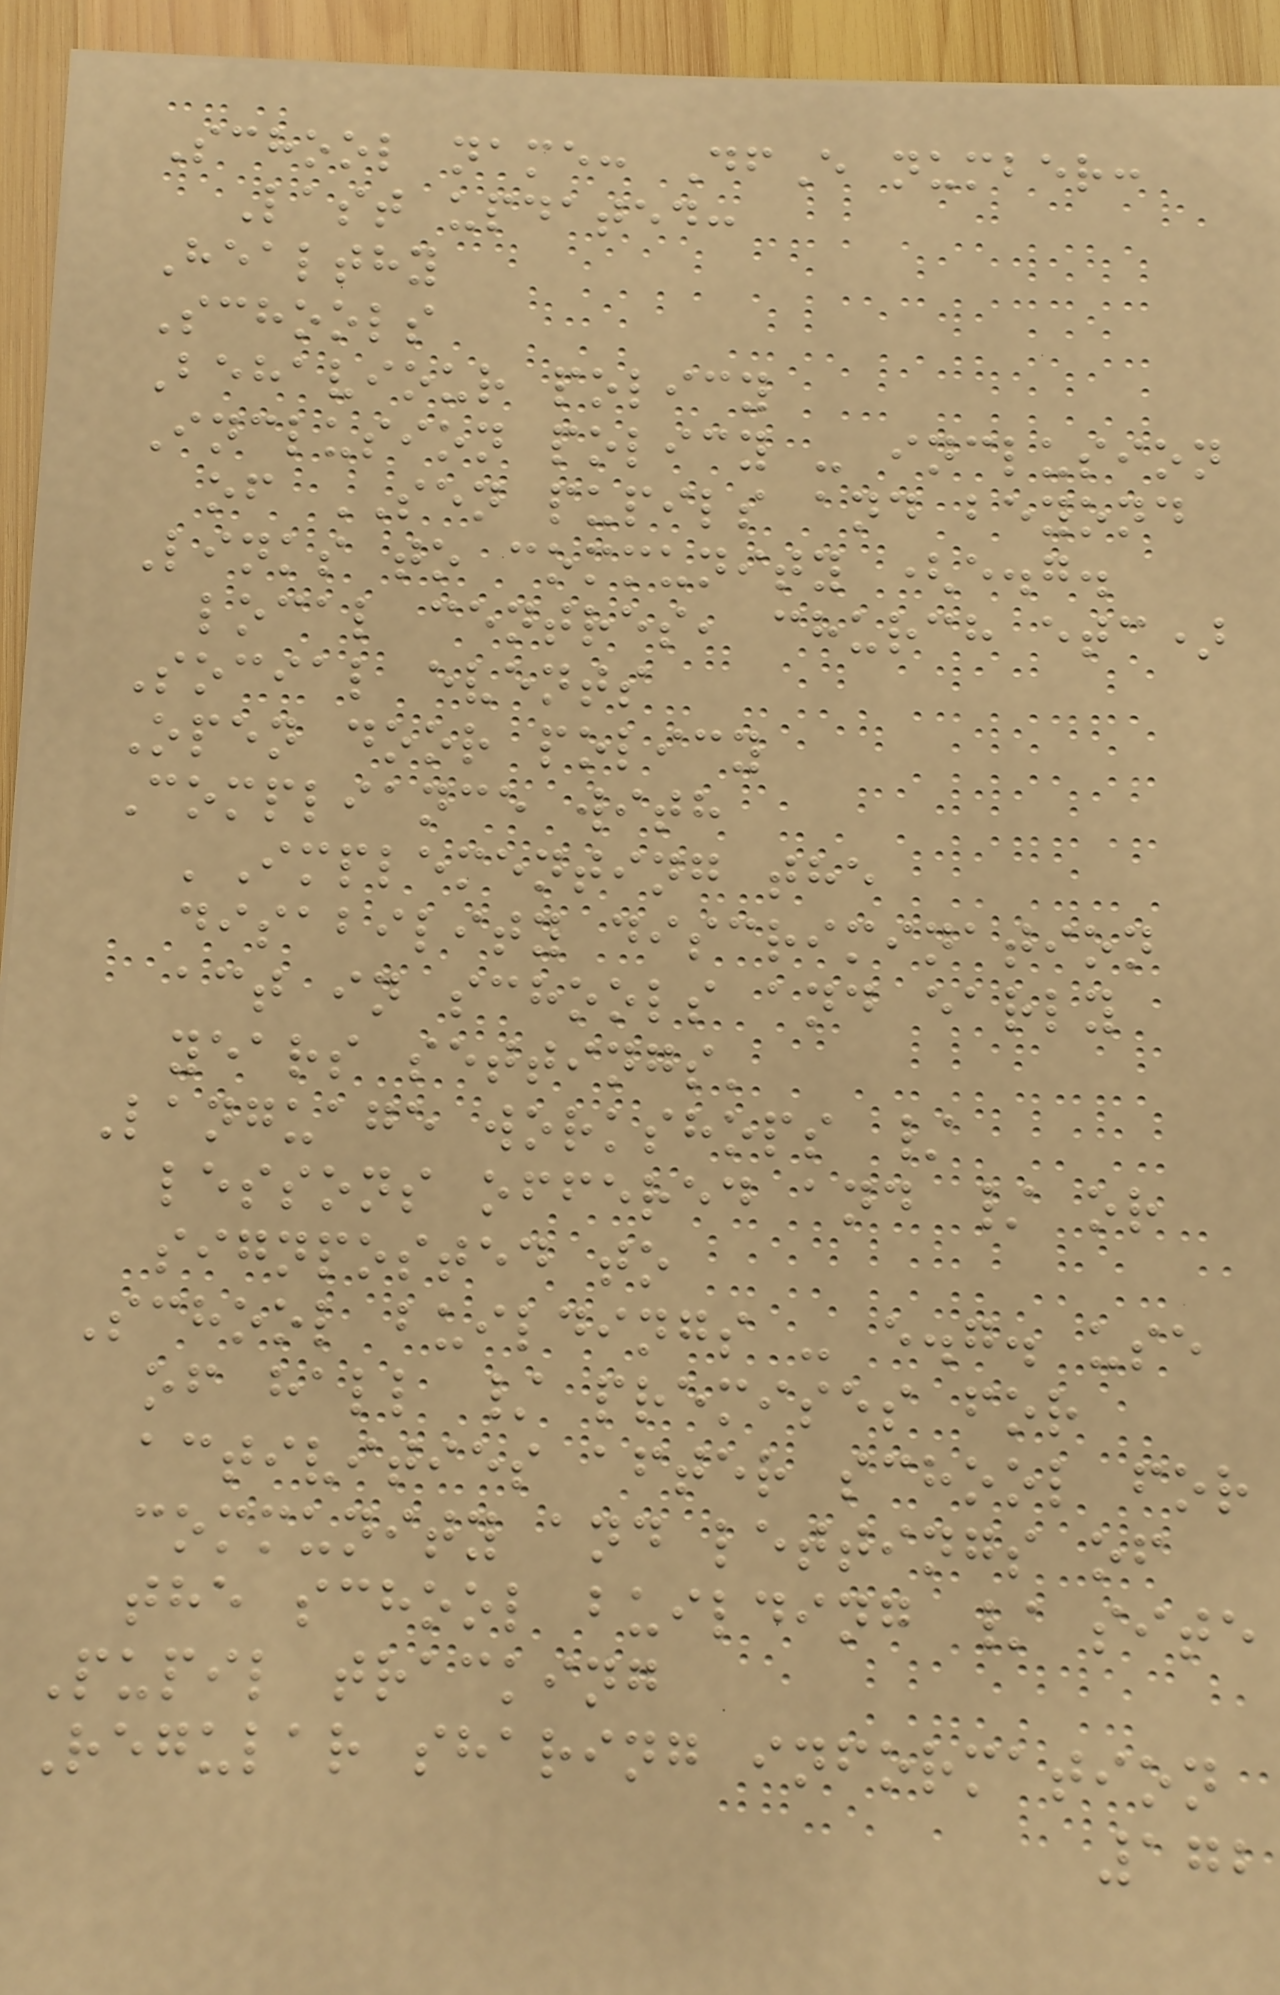School name: DfE number:
Last updated:
Healthy
Schools
Behaviour policy
Inclusion policy - inclusion
of SEN pupils and beyond
Links to community (e.g.
local centres, church etc)
Social events
Open door policy
Compliance with
'Implementing the
disability discrimination
act in schools and early
years settings'
Language workshops /
lessons offered and / or
signposted to
School buildings - e.g. use
of hall / premises for
activities after school for
community and lettings of
the school building / site
Pupil tracking
Regular sharing information
172
